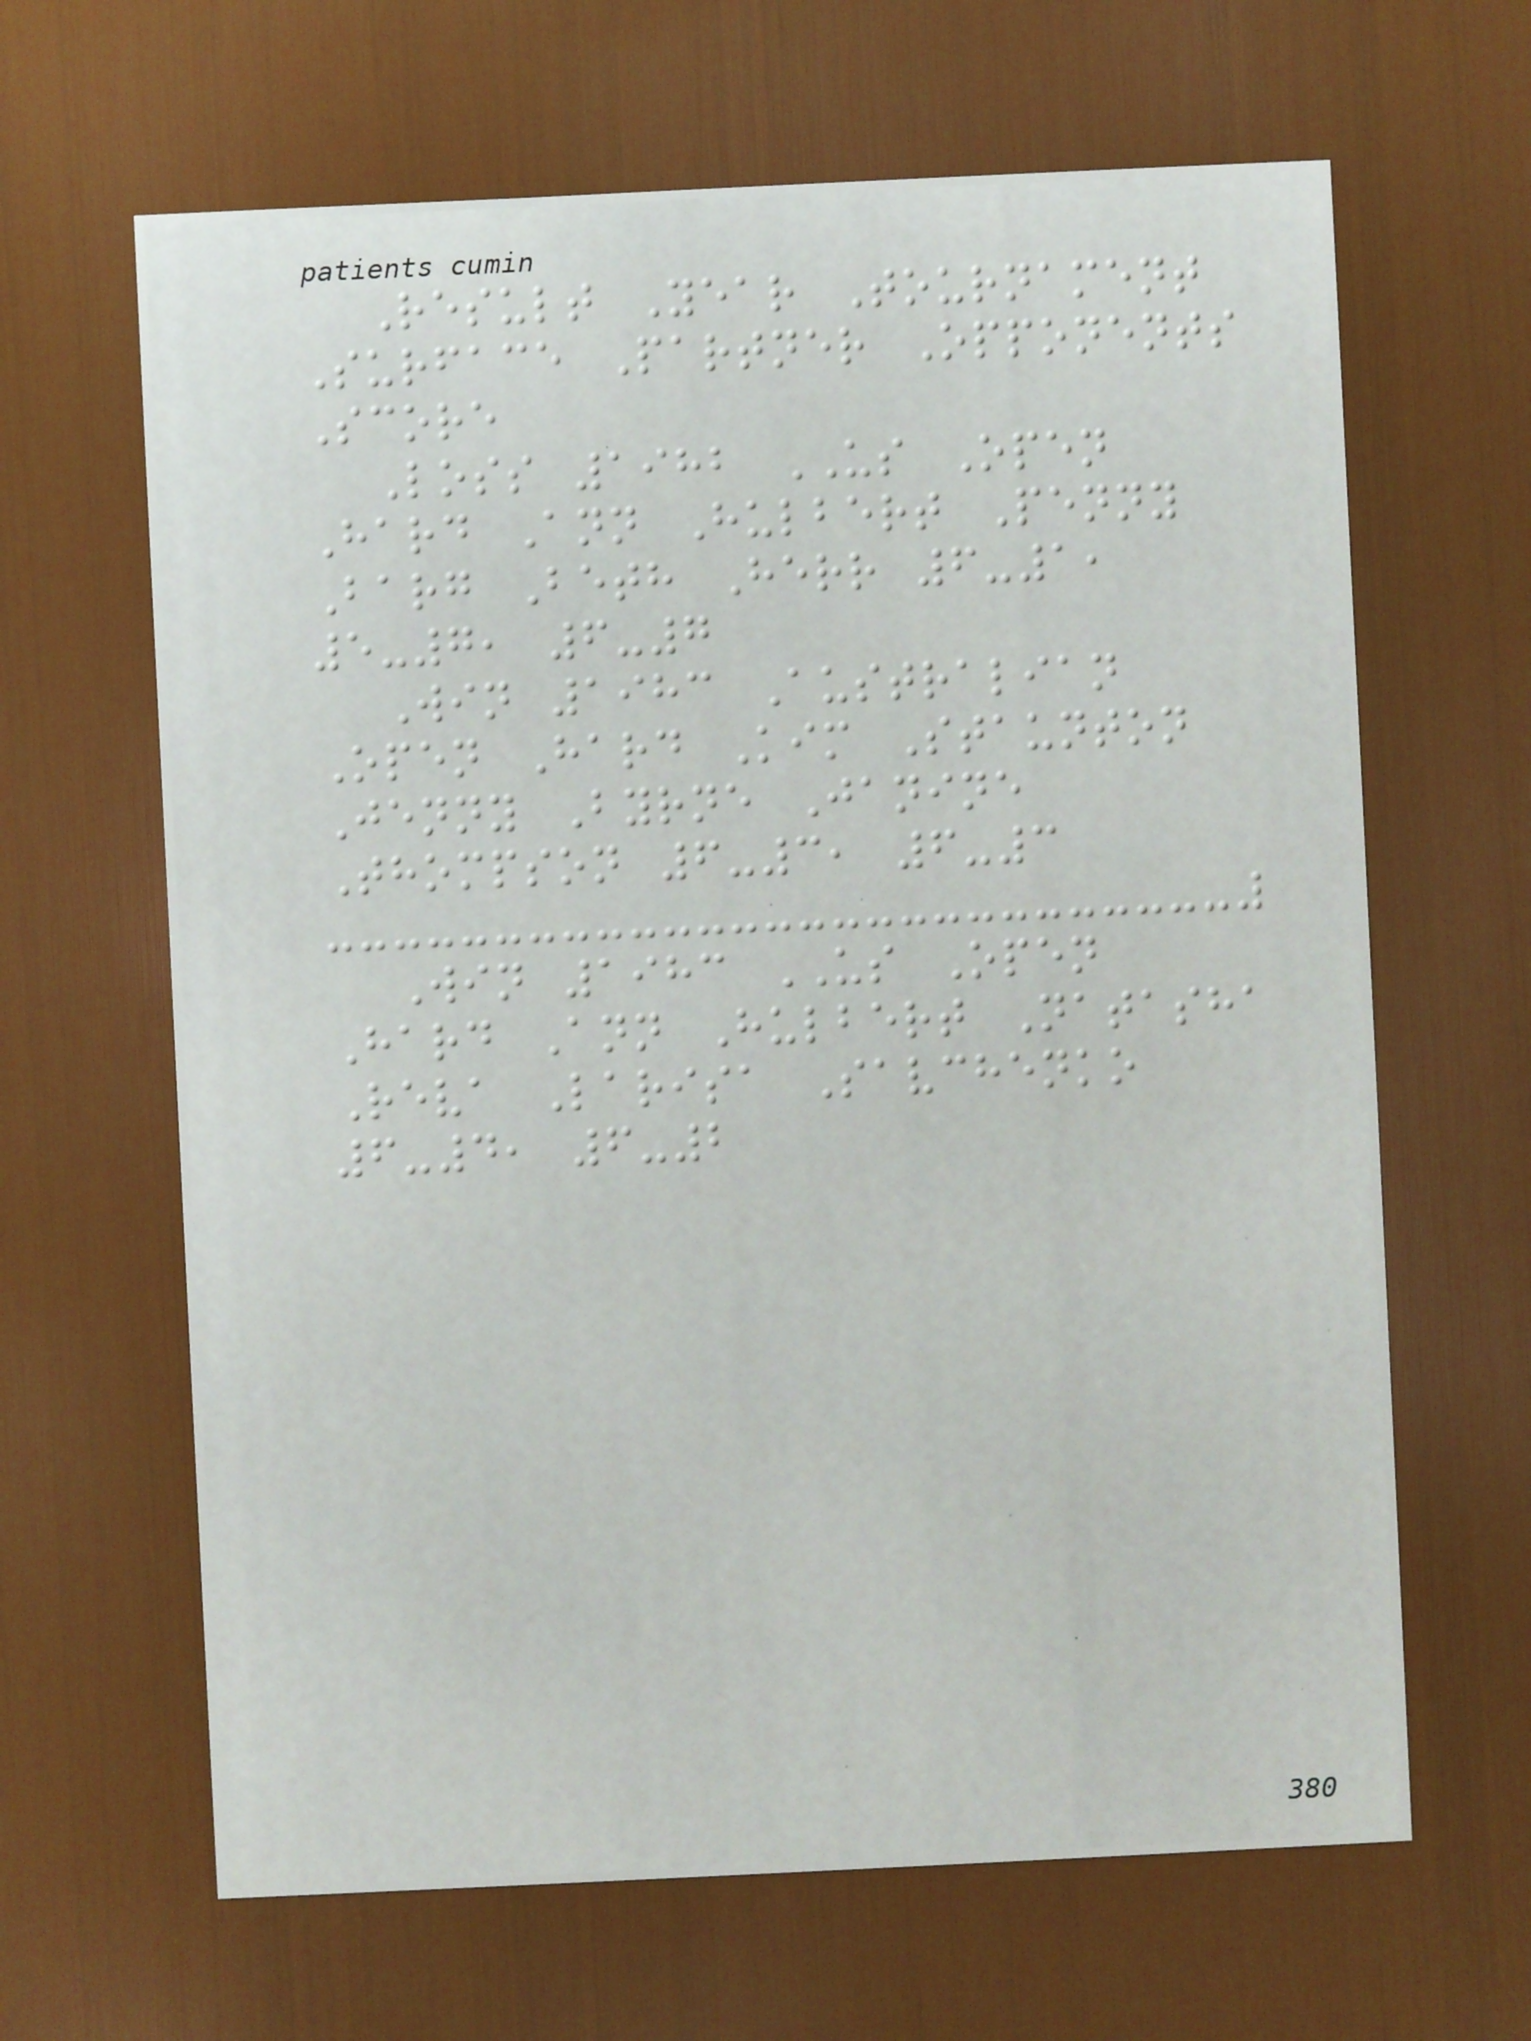Result Year Tournament
Surface Partner Opponents
Score
Loss 1982 US Open
Hard Ann Hulbert Penny
Barg Beth Herr 6-1,
5-7, 6-7
Win 1983 Australian
Open Hard Kim Staunton
Jenny Byrne Janine
Thompson 6-3, 6-3
Win 1983 US Open
Hard Ann Hulbert Natasha
Reva Larisa Savchenko
6-4, 6-2
